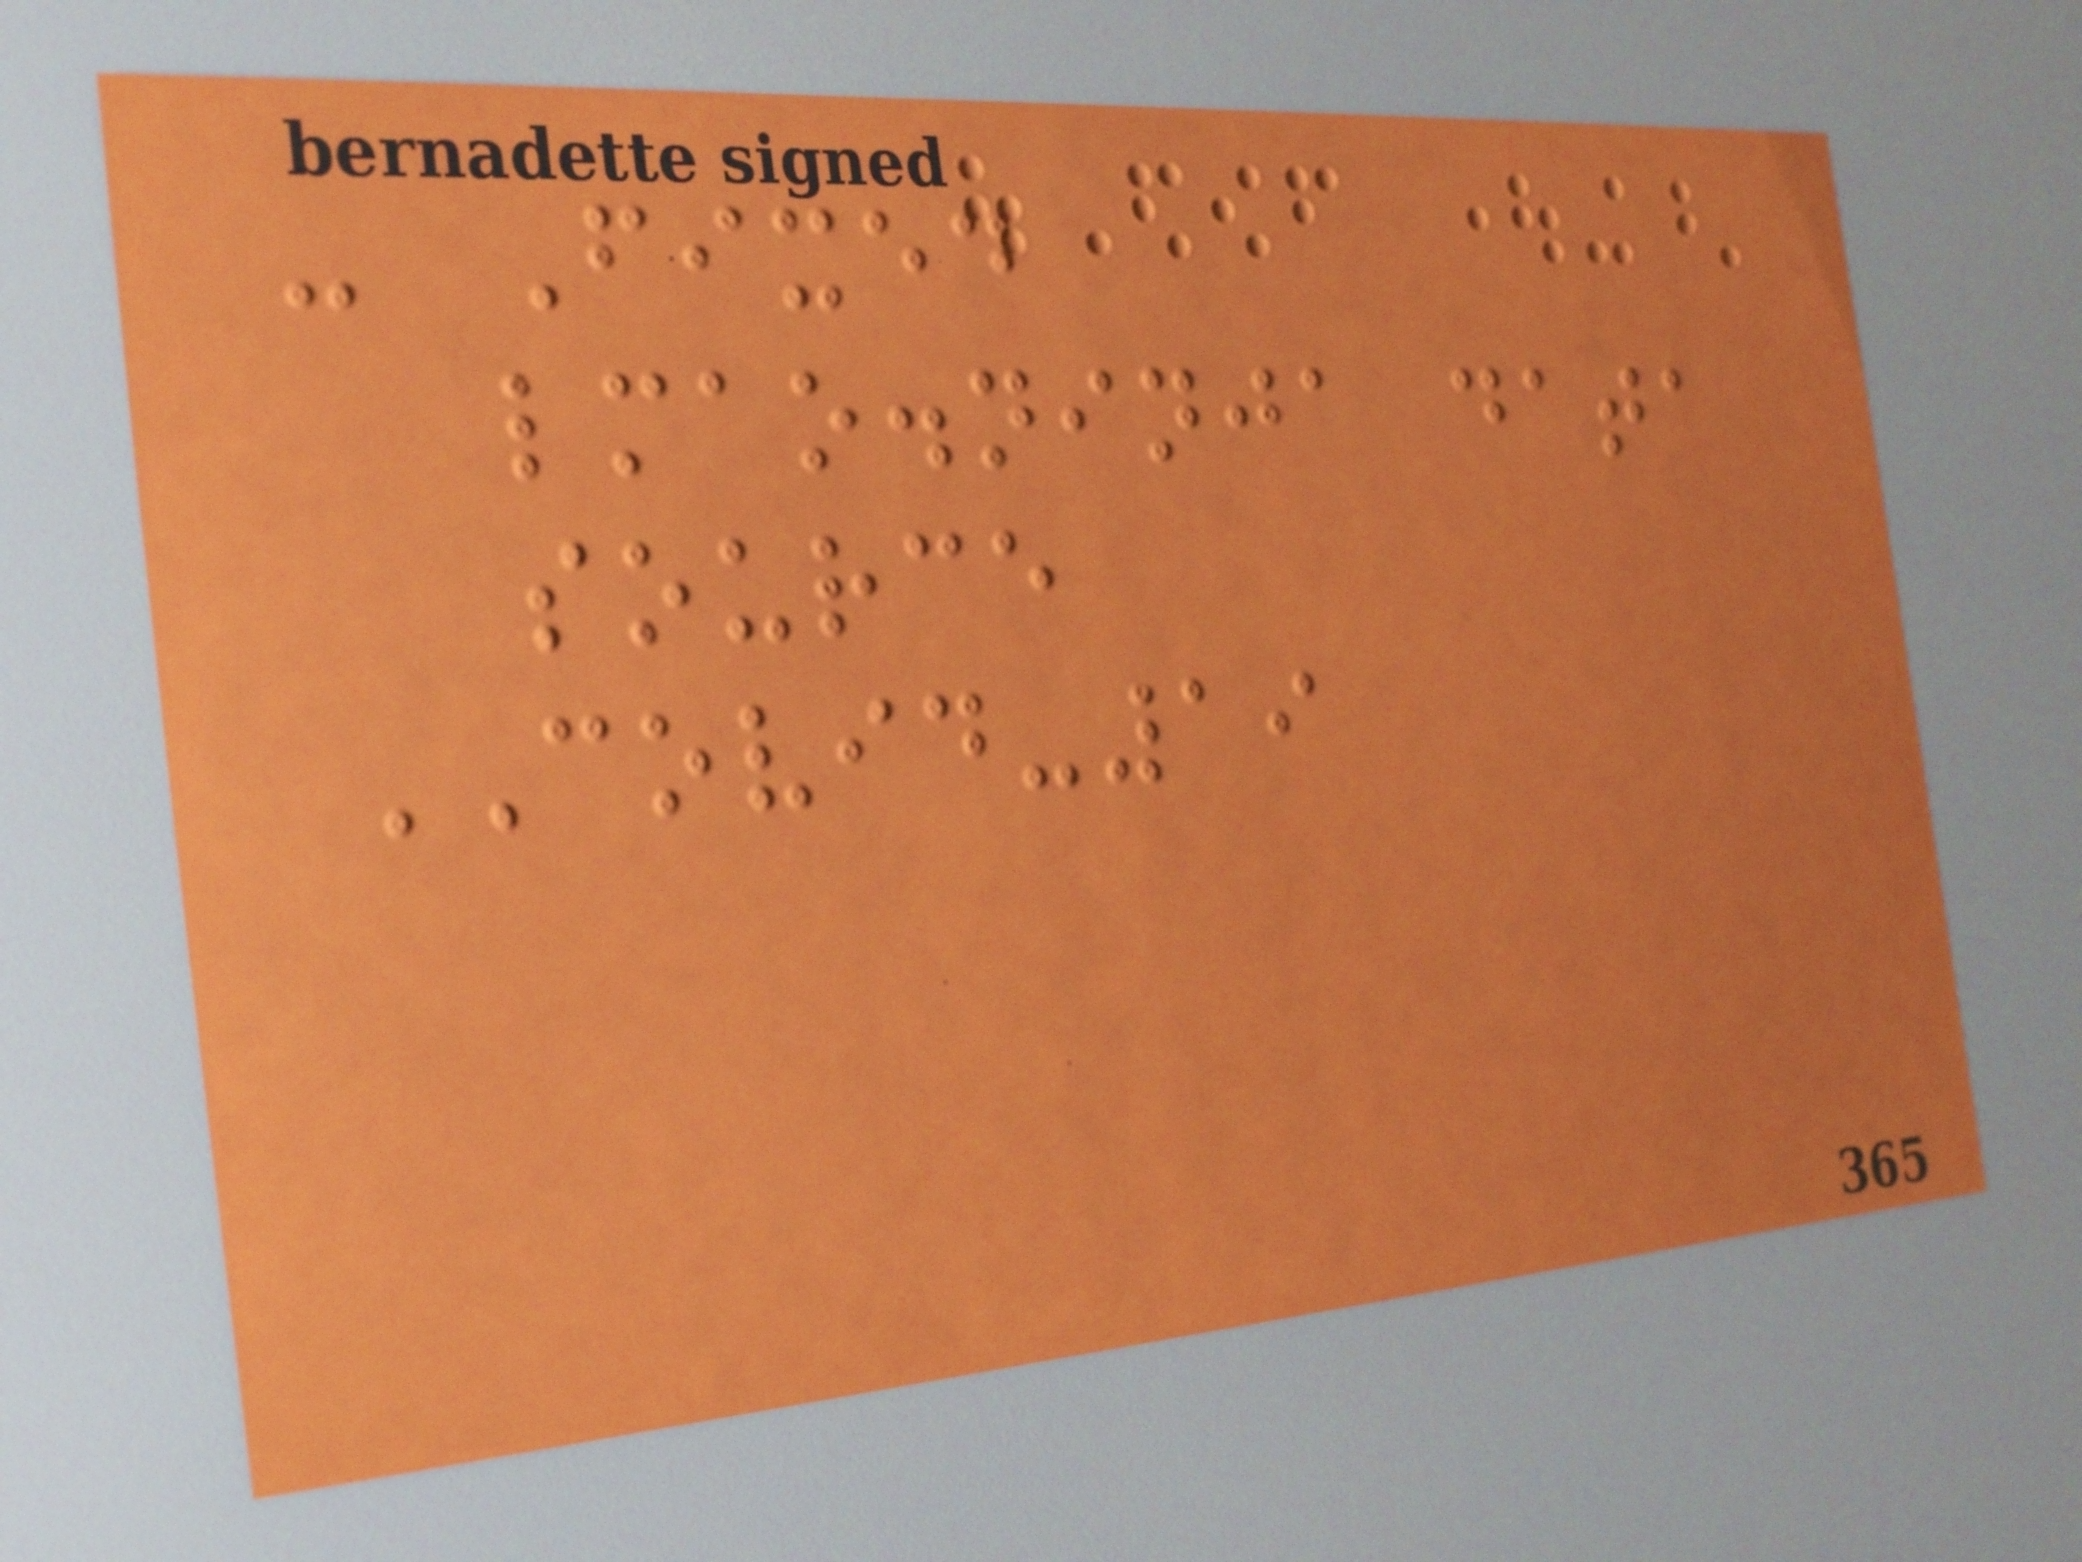- Fixed
lmao.ninja data
source
COVID-19
